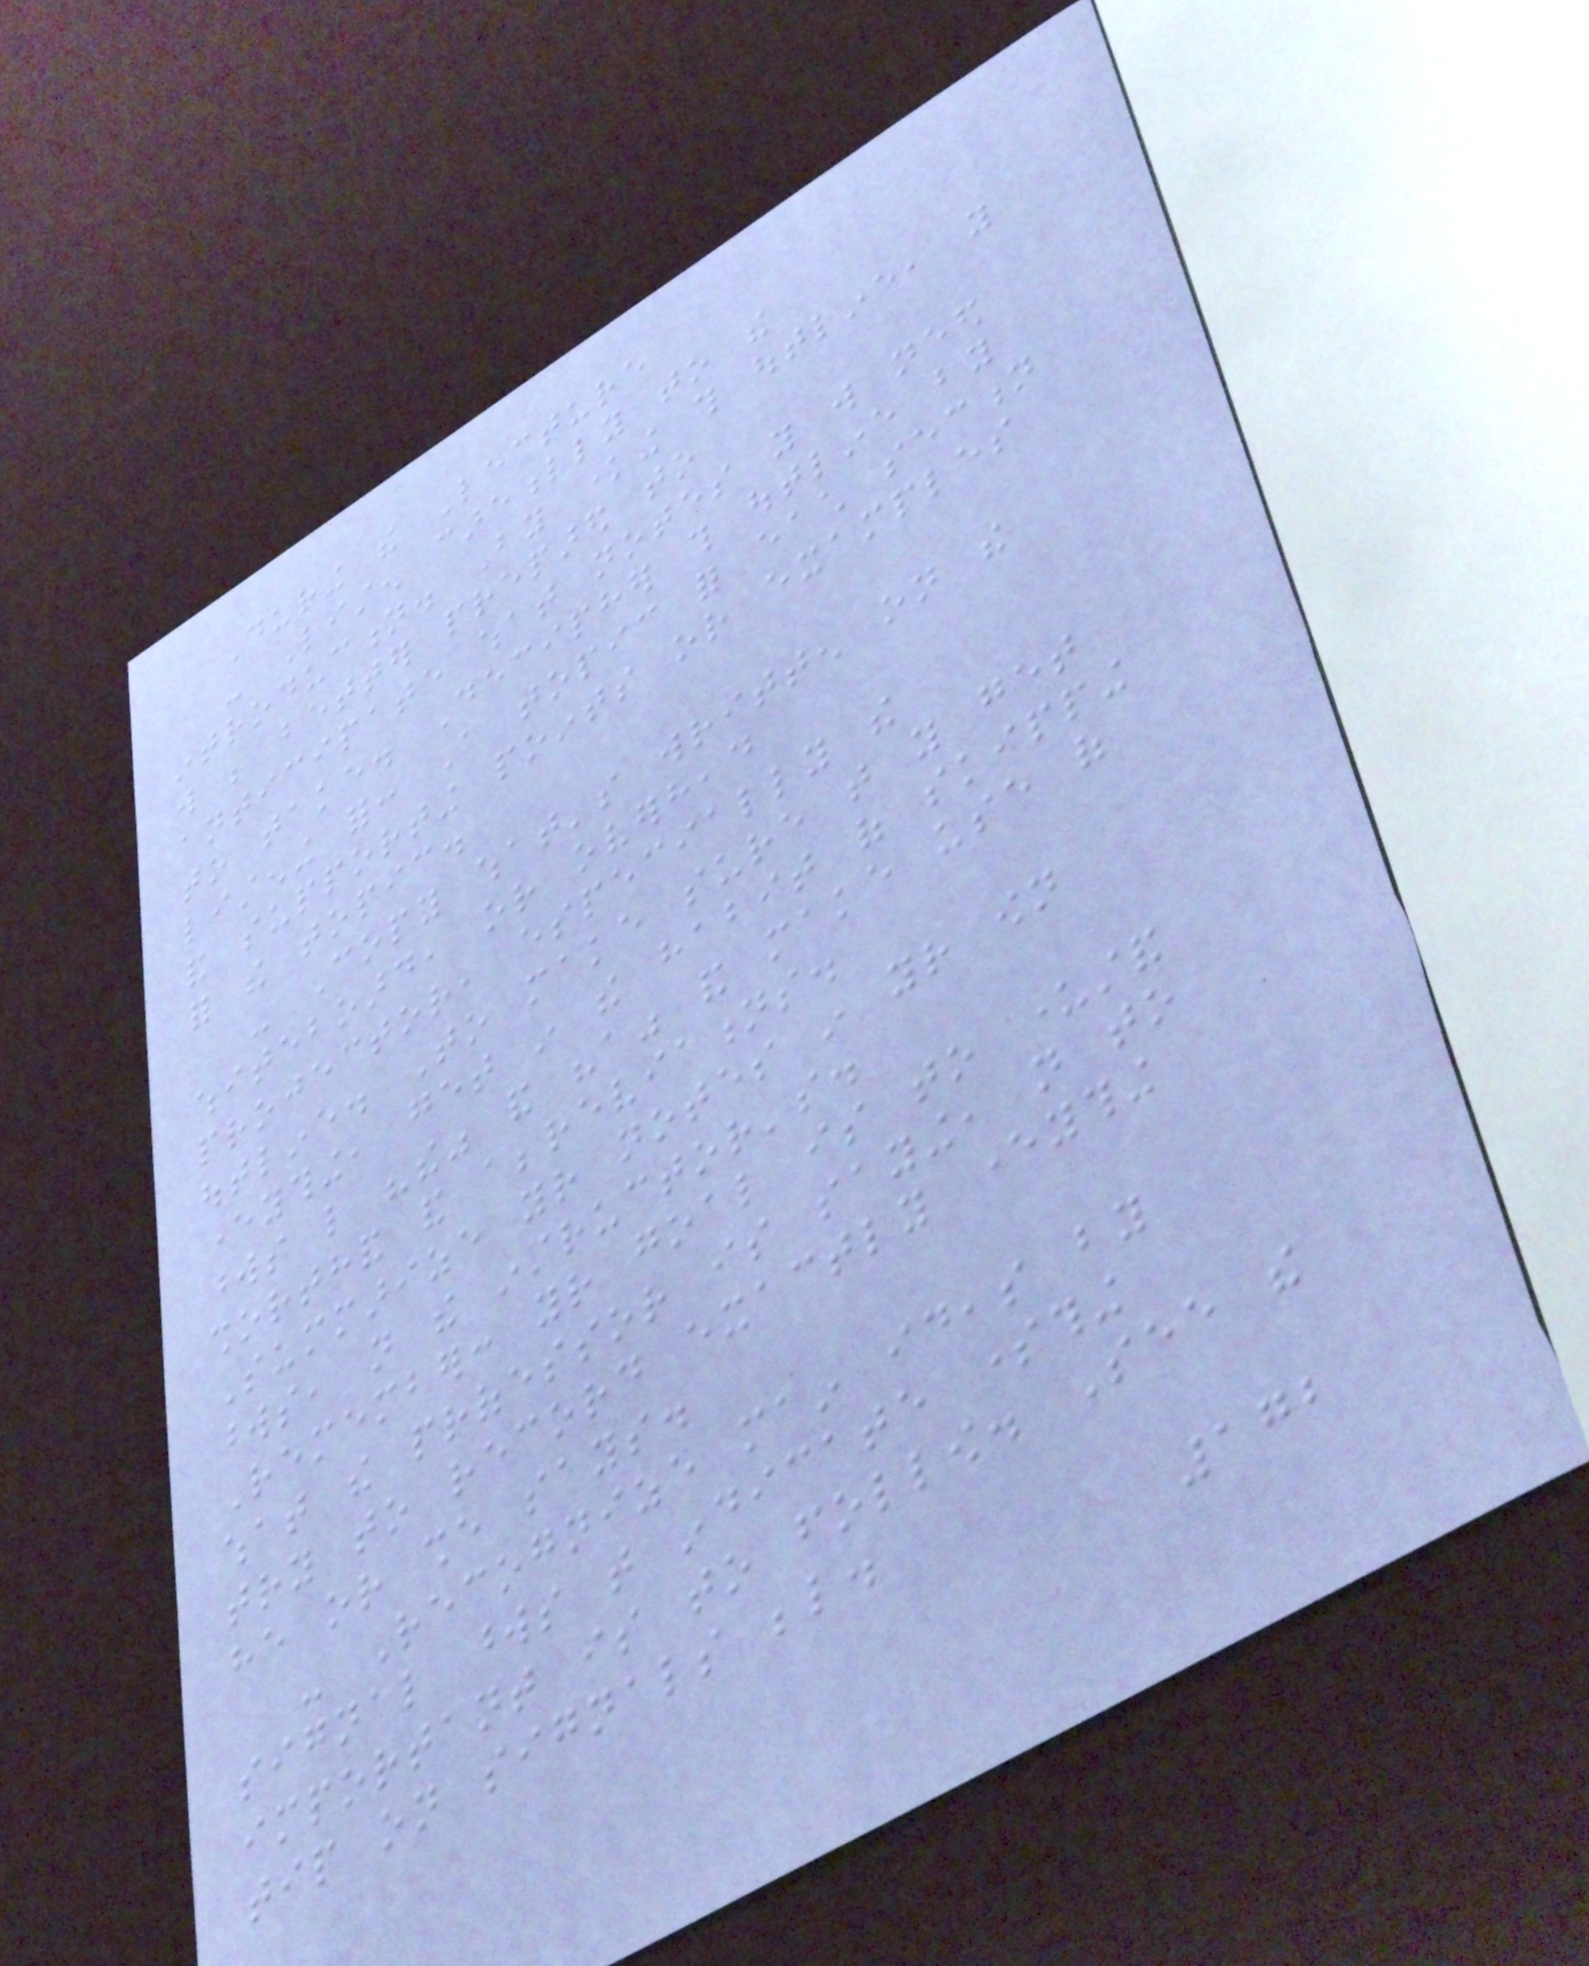During the Lecture
- Listen carefully to the
introduction. By knowing this outline, you
will be better prepared to
anticipate what notes you will need
to take. Decipher this outline by
listening for: A topic for each section
and supporting points or examples
for the topic.
- Copy what's written on the
whiteboard, or overhead
projector, especially the
outline. To make sure that you get
everything, get in the habit of skipping
words like "the" and "a" and make use of
shorthand and abbreviations.
Summarize your notes in your own
words, not the instructor's.
Remember: your goal is to understand
what the professor is saying, not to
try to record exactly everything
he or she says.
- Recognize main ideas by
signal words that indicate something
important is to follow. See the
tip on signals below.
172
